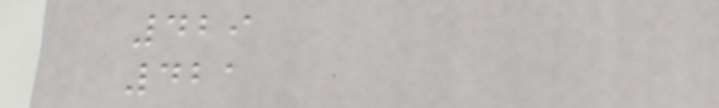429
421
